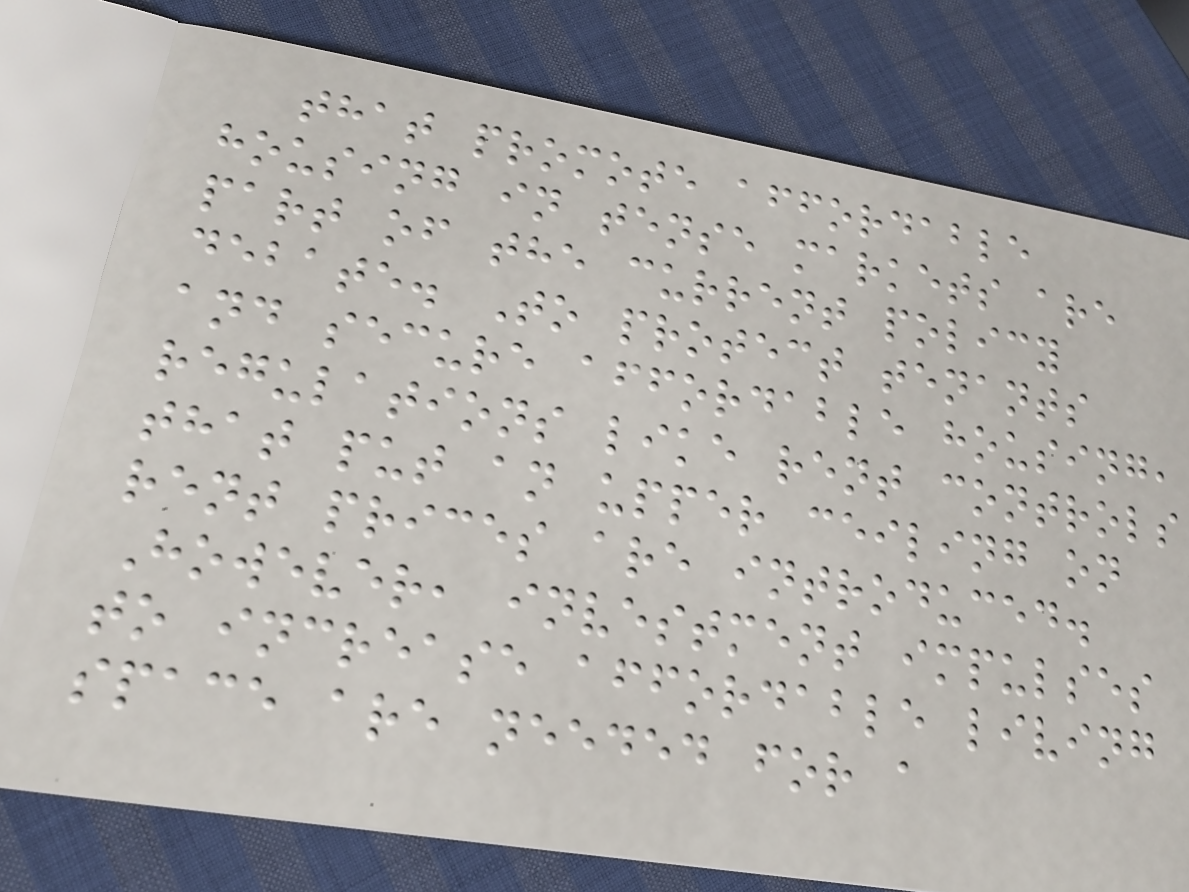that promote affordable
housing in tense markets are
part of the current policy
debate. To protect tenants
and secure affordable housing,
regulations like rent controls
that put an upper ceiling on
rent prices are introduced.
However, investment impulses
to increase affordable living
space are needed for a
